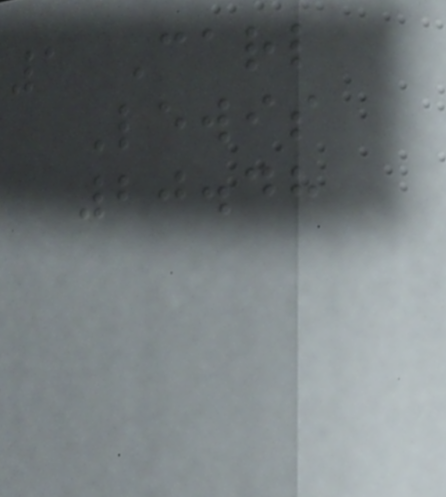1 Carl
Lewis
20.48
